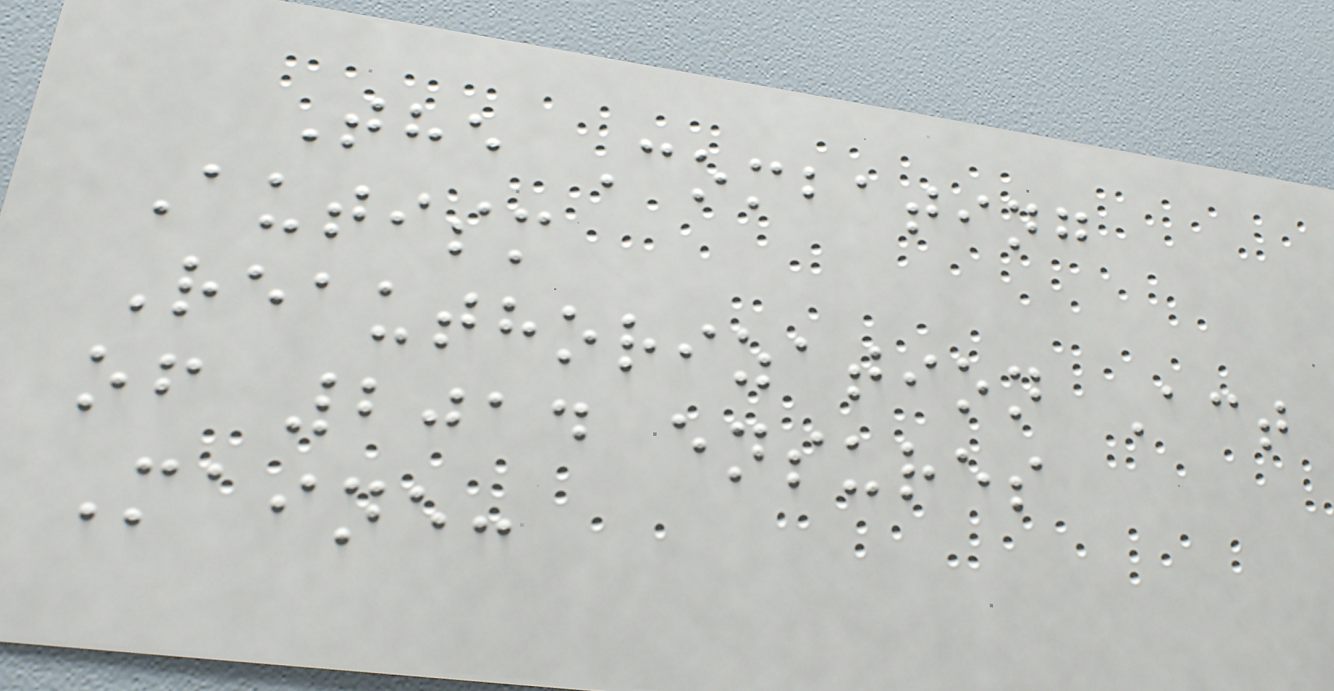The Combating
Autism
Reauthorization Act
of 2014 ensures
Maine:
